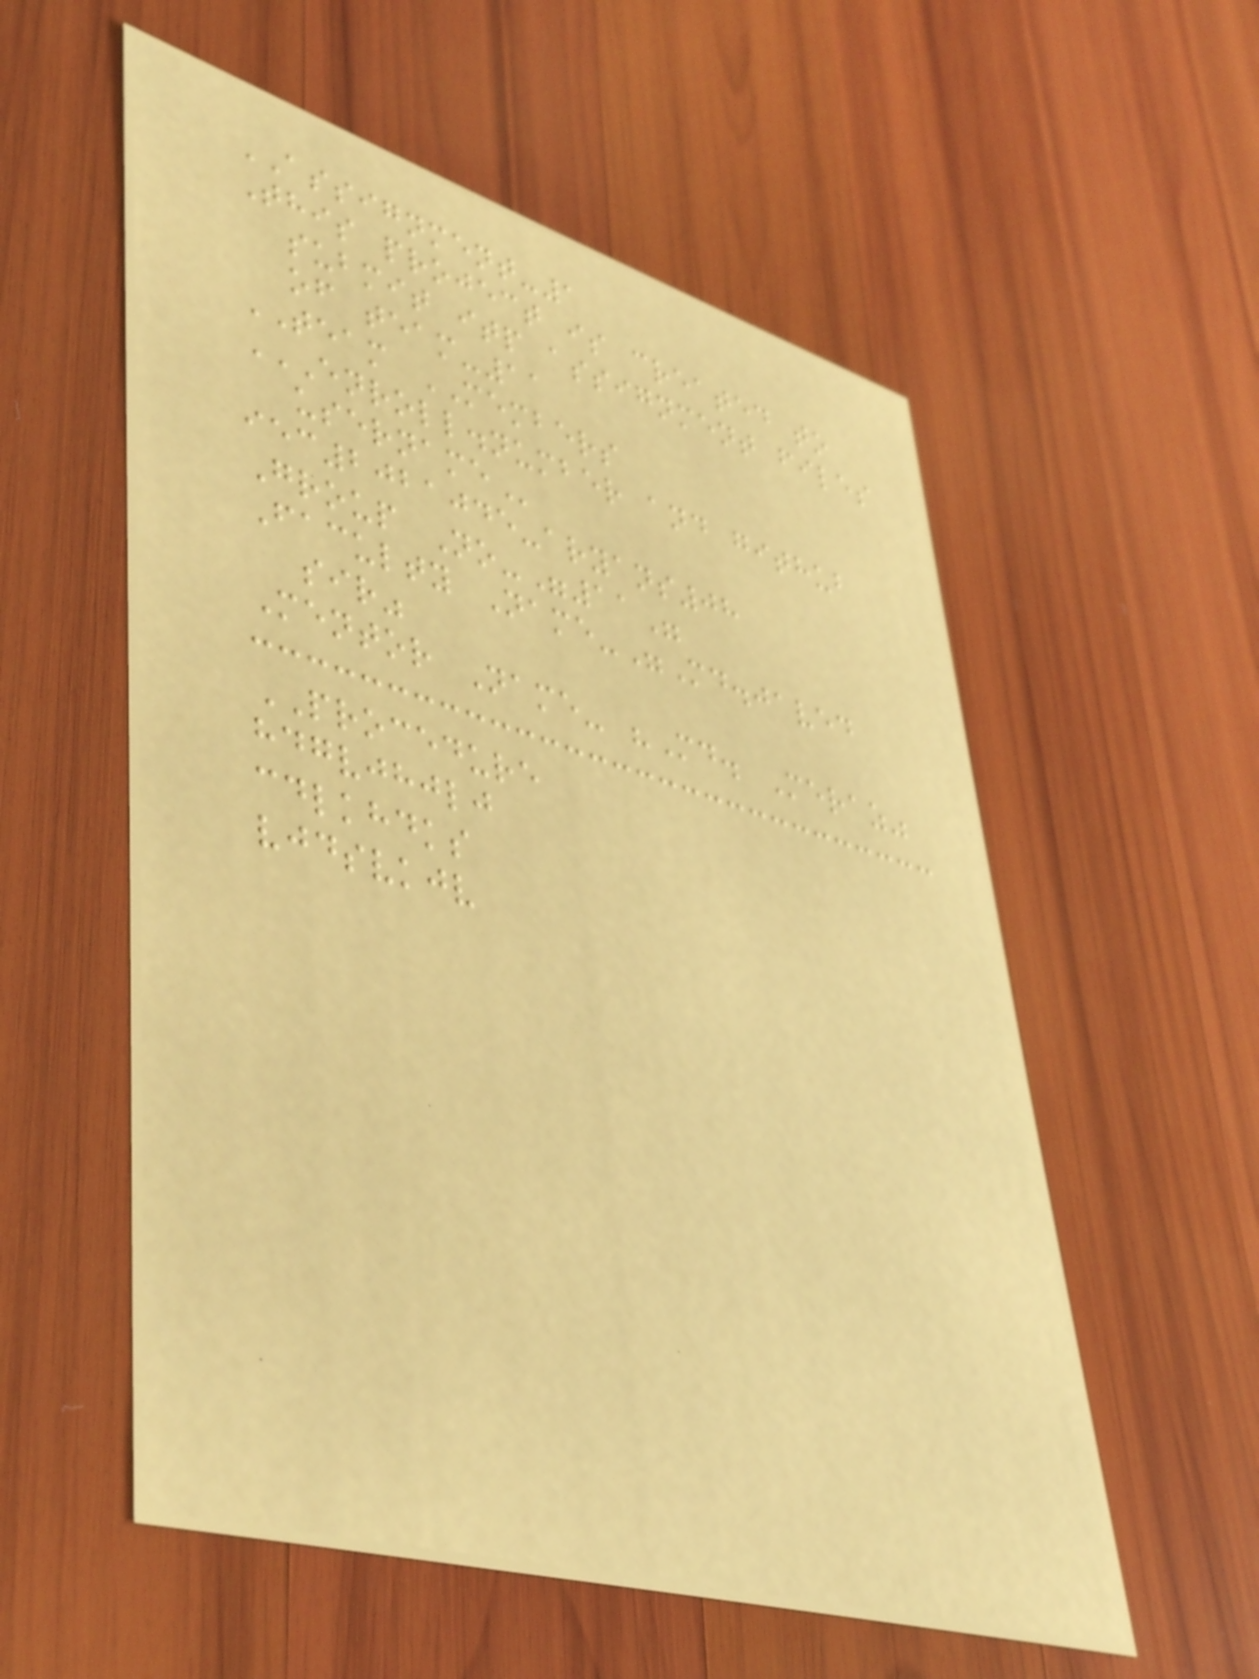ASSIGNMENT-1
This project is created to
submit itp assignment files
of team-11
TEAM MEMBERS
ENROLL.NUMBER AND GITHUB
USERNAME
iec2021045-aryans08
Group No-"11"
Faculty Name-"Md.javed
sir"
Mentor Name- "Md. Meraz"
PROCEDURE
hdgvjhjlj
cdlkhdks
vjdsvkjv
